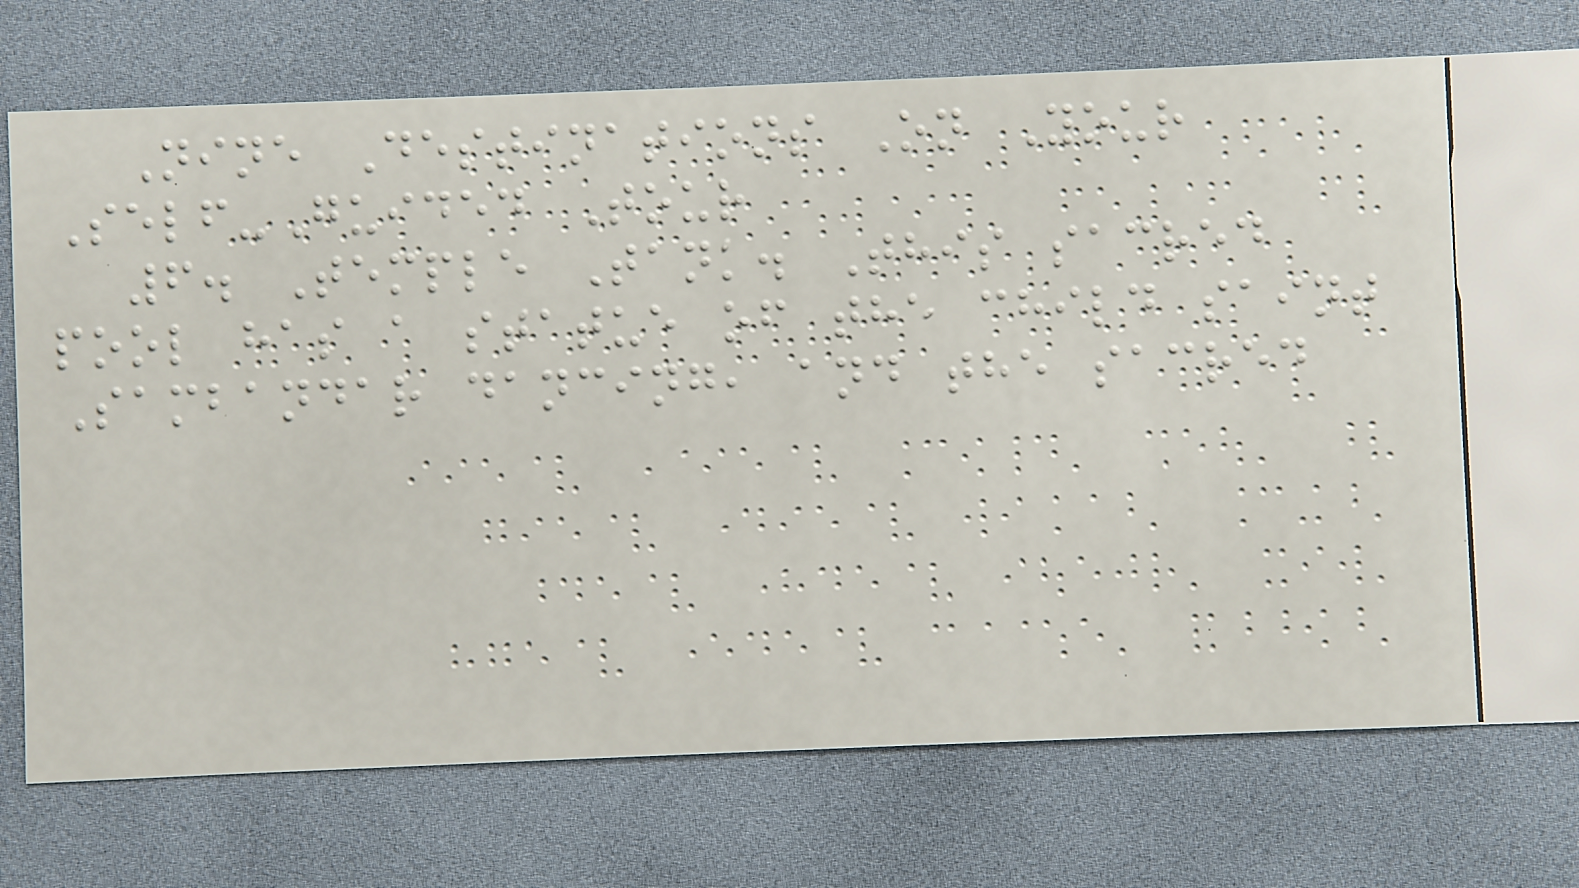Nine Destinations On Your
Self-Guided Tour
6. Temple Tank. This sacred
pool has a statue of the child saint
Sambandar dancing, and the sacred
